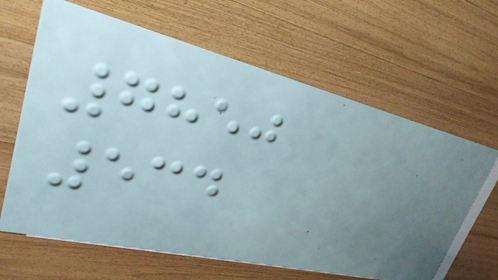7850
534
